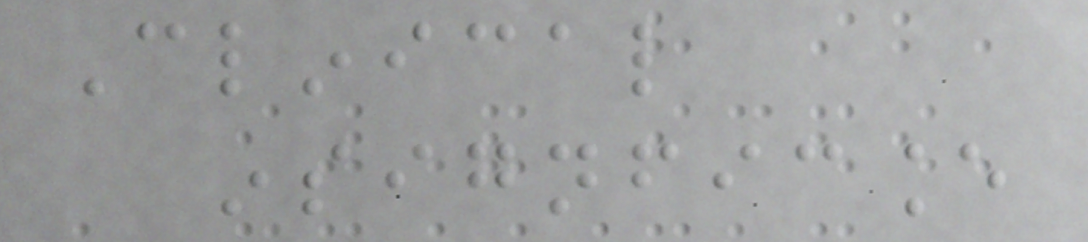Clinical
insignficance
